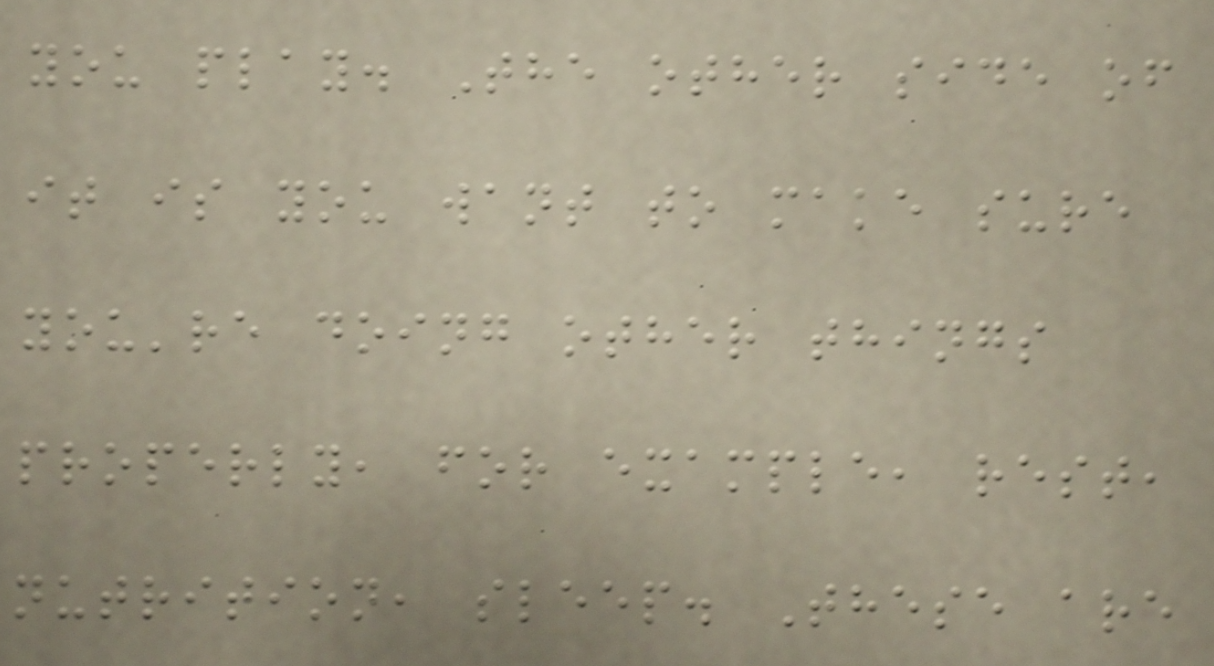you play. The other side of
it is you want to make sure
you're doing other things
properly, for example, rest,
nutrition, sleep. These are
